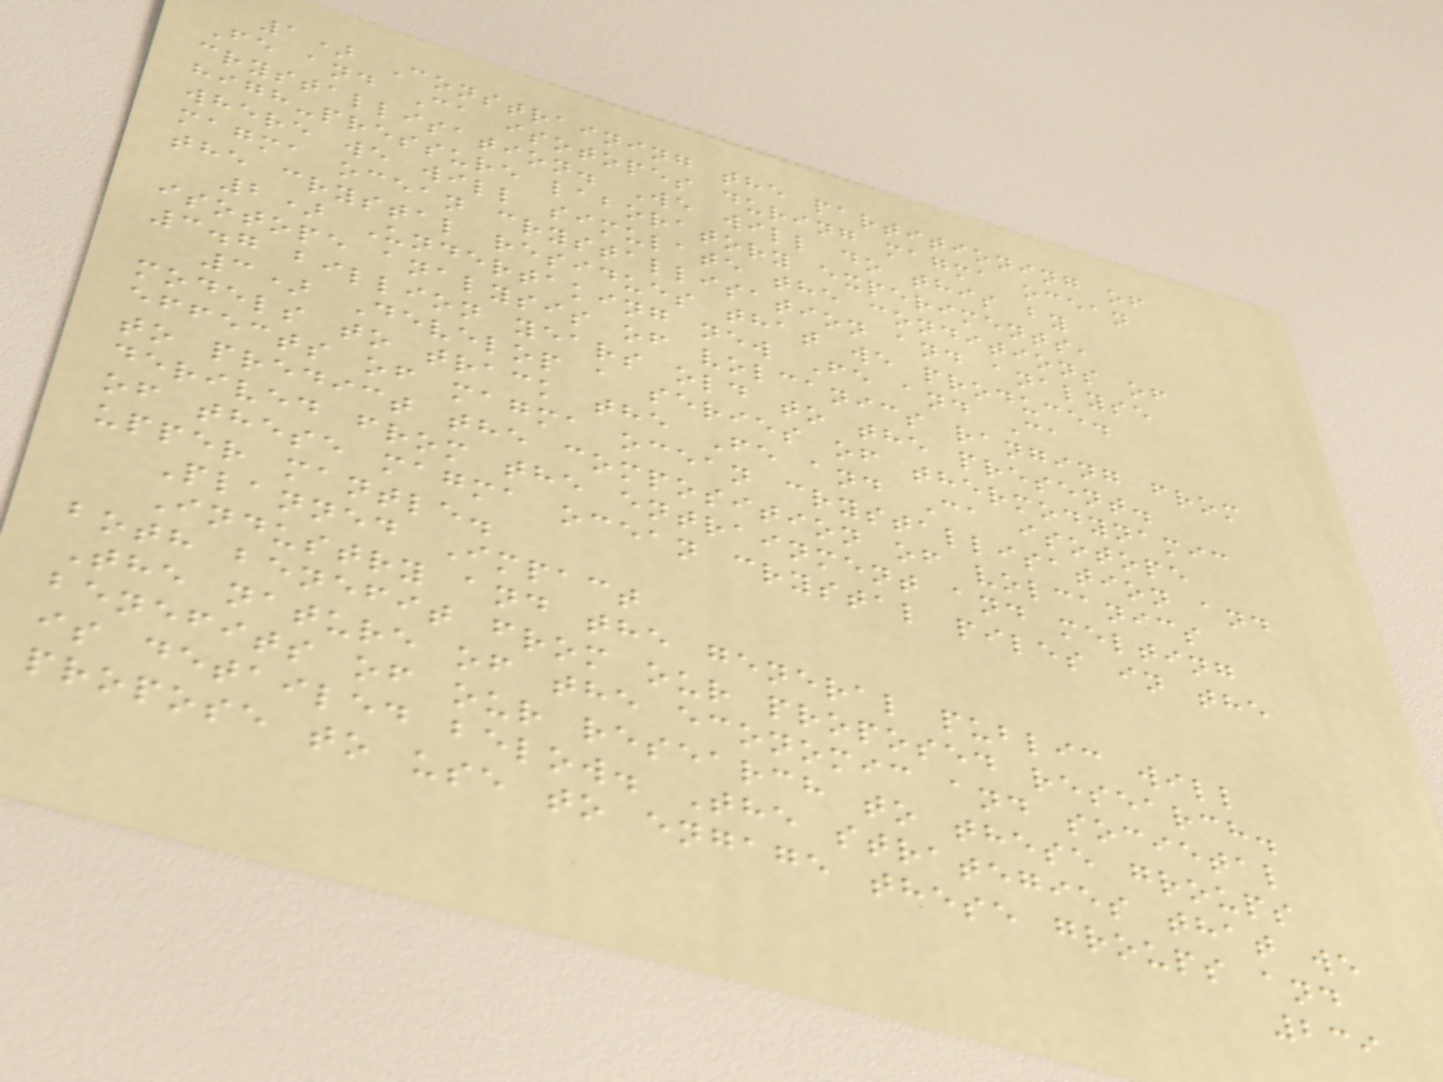1) Constraining the partitioning of
Fe and Ca isotopes during magma ocean
crystallisation. We will do this by
high-pressure laboratory experiments,
where we will simulate the conditions of
magma ocean crystallisation and analyse
the crystal residues that we produce.
2) Undertaking new Fe and Ca
isotope analysis of volcanics ranging from
3.7 billion years old to the present.
3) Develop a series of thermodynamic
models to track the Fe and Ca isotope
effects of magma ocean crystallisation and
to predict the composition of volcanics
derived from the entrainment and melting
of these magma ocean crystal piles in the
upper mantle.
Planned Impact
Industry and the general public will
both benefit from our proposed research.
The nature of the economic and societal
benefits of our research to these groups
is detailed below. The strategies that we
propose to use to engage these groups and
239
